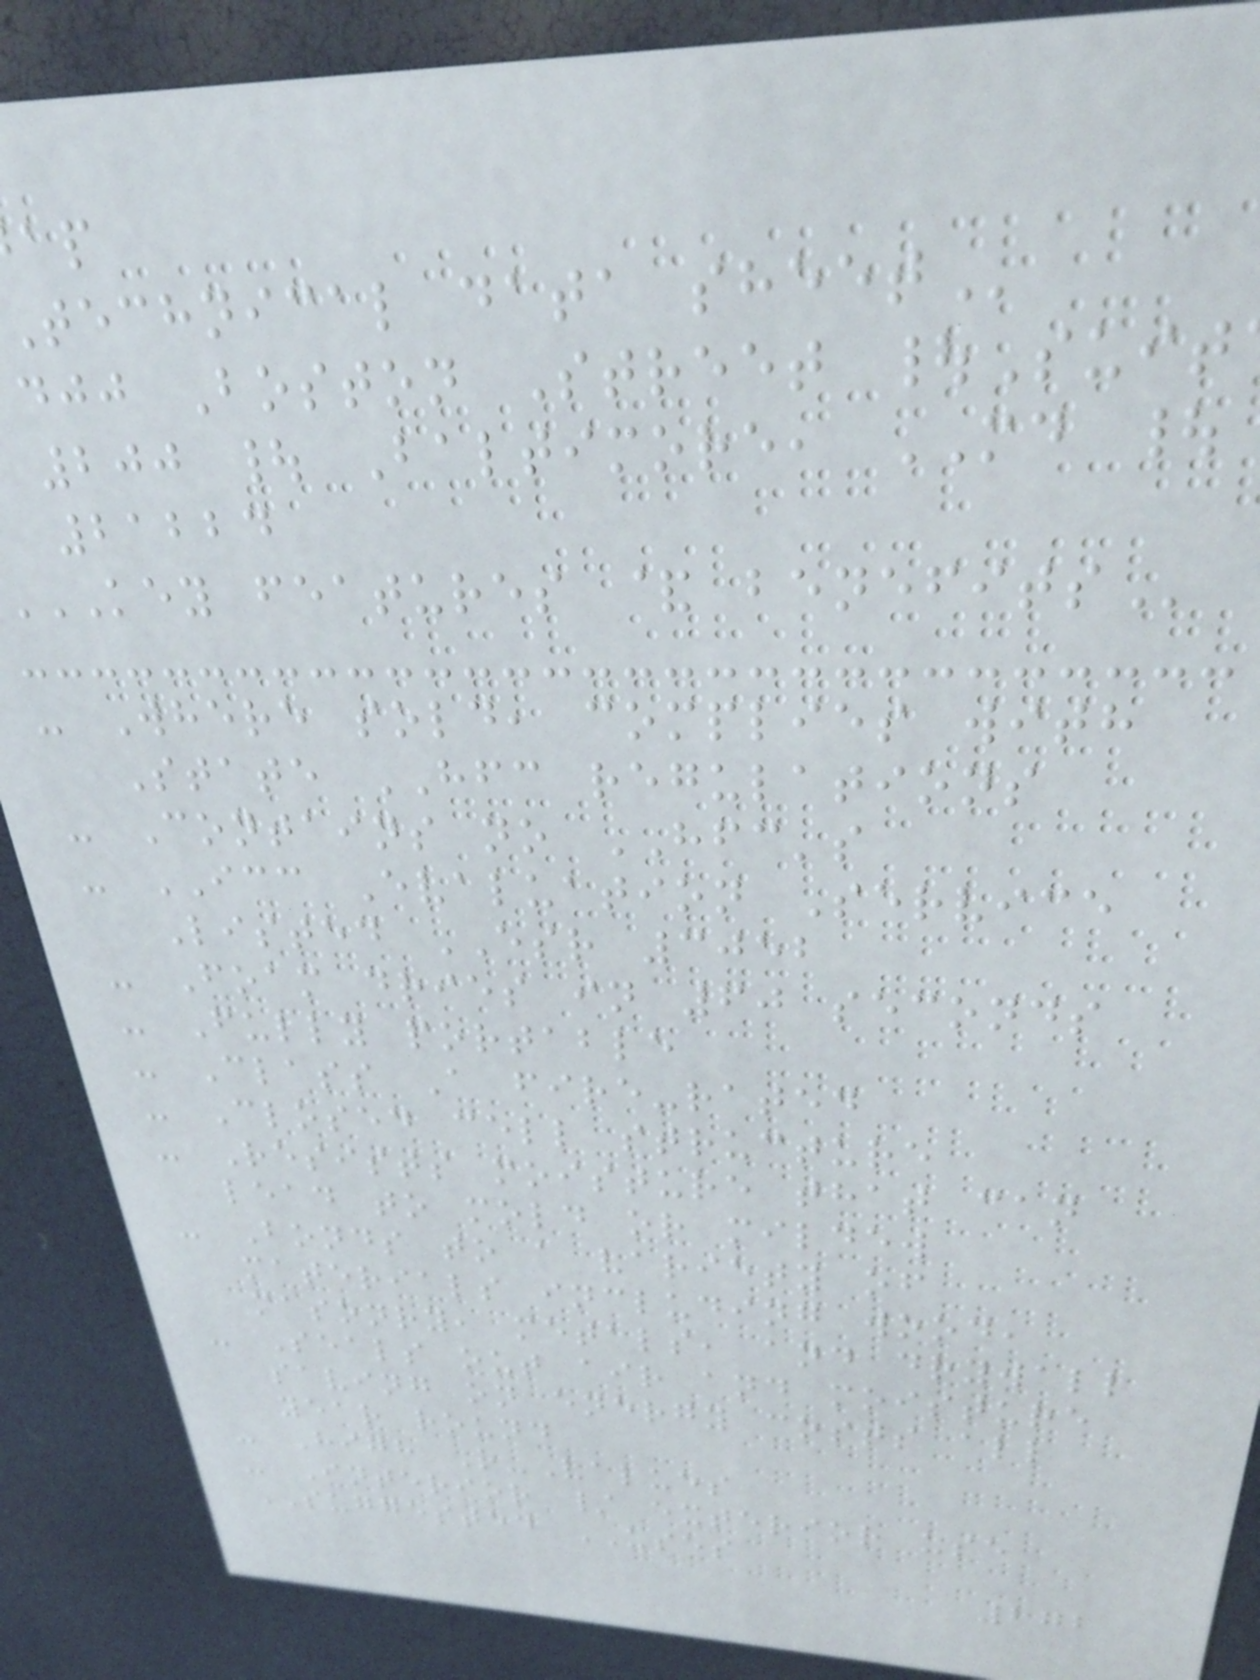technical data
djj Boston Street |Suit
200 | Baltimore, MD |
21224
KEY features &
- Where sold, complies with
State HFC regulations
- Contains no HFC's
- ICC Evaluation Service
Listed ESR 3052
- Foam dries in 60 seconds
- Fully portable
- Class A fire-rated
- Closed cell structure
- Resists moisture that can
lead to mold or mildew
- Bonds to a variety of
materials including wood,
masonry, metals, and drywall
- Seals out air and moisture
saving on energy costs all
year round
- High R-Values
- Interior / exterior use
SUGGESTED USES
272
